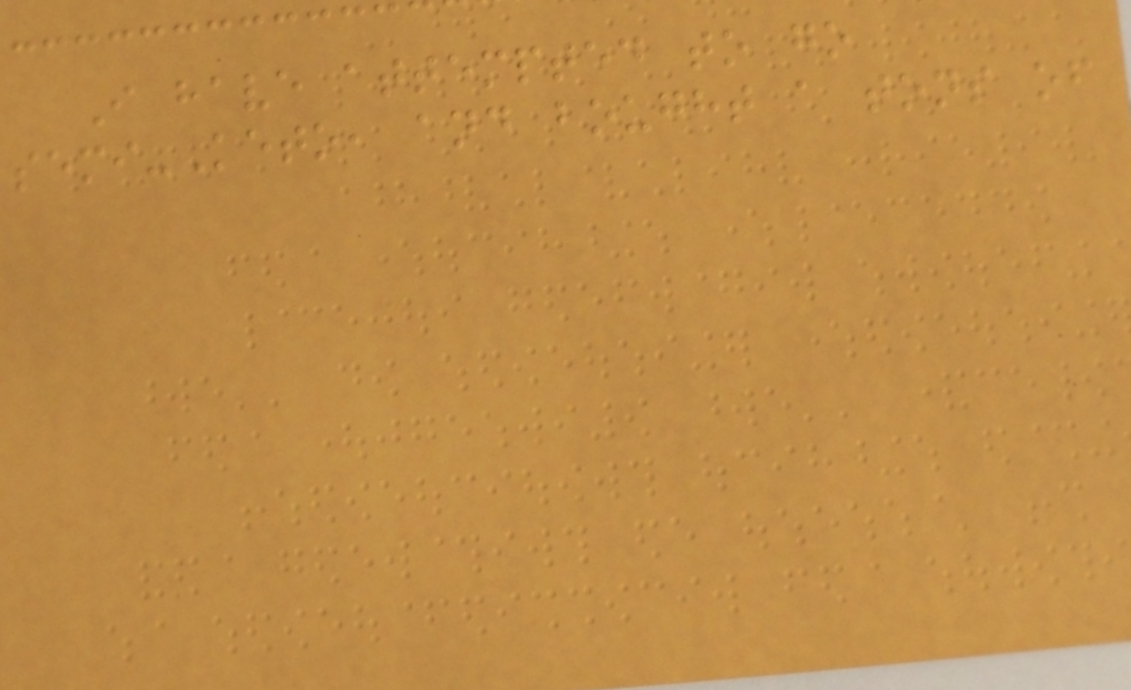I have attempted to go
semi-Keto, and bought a tons of
